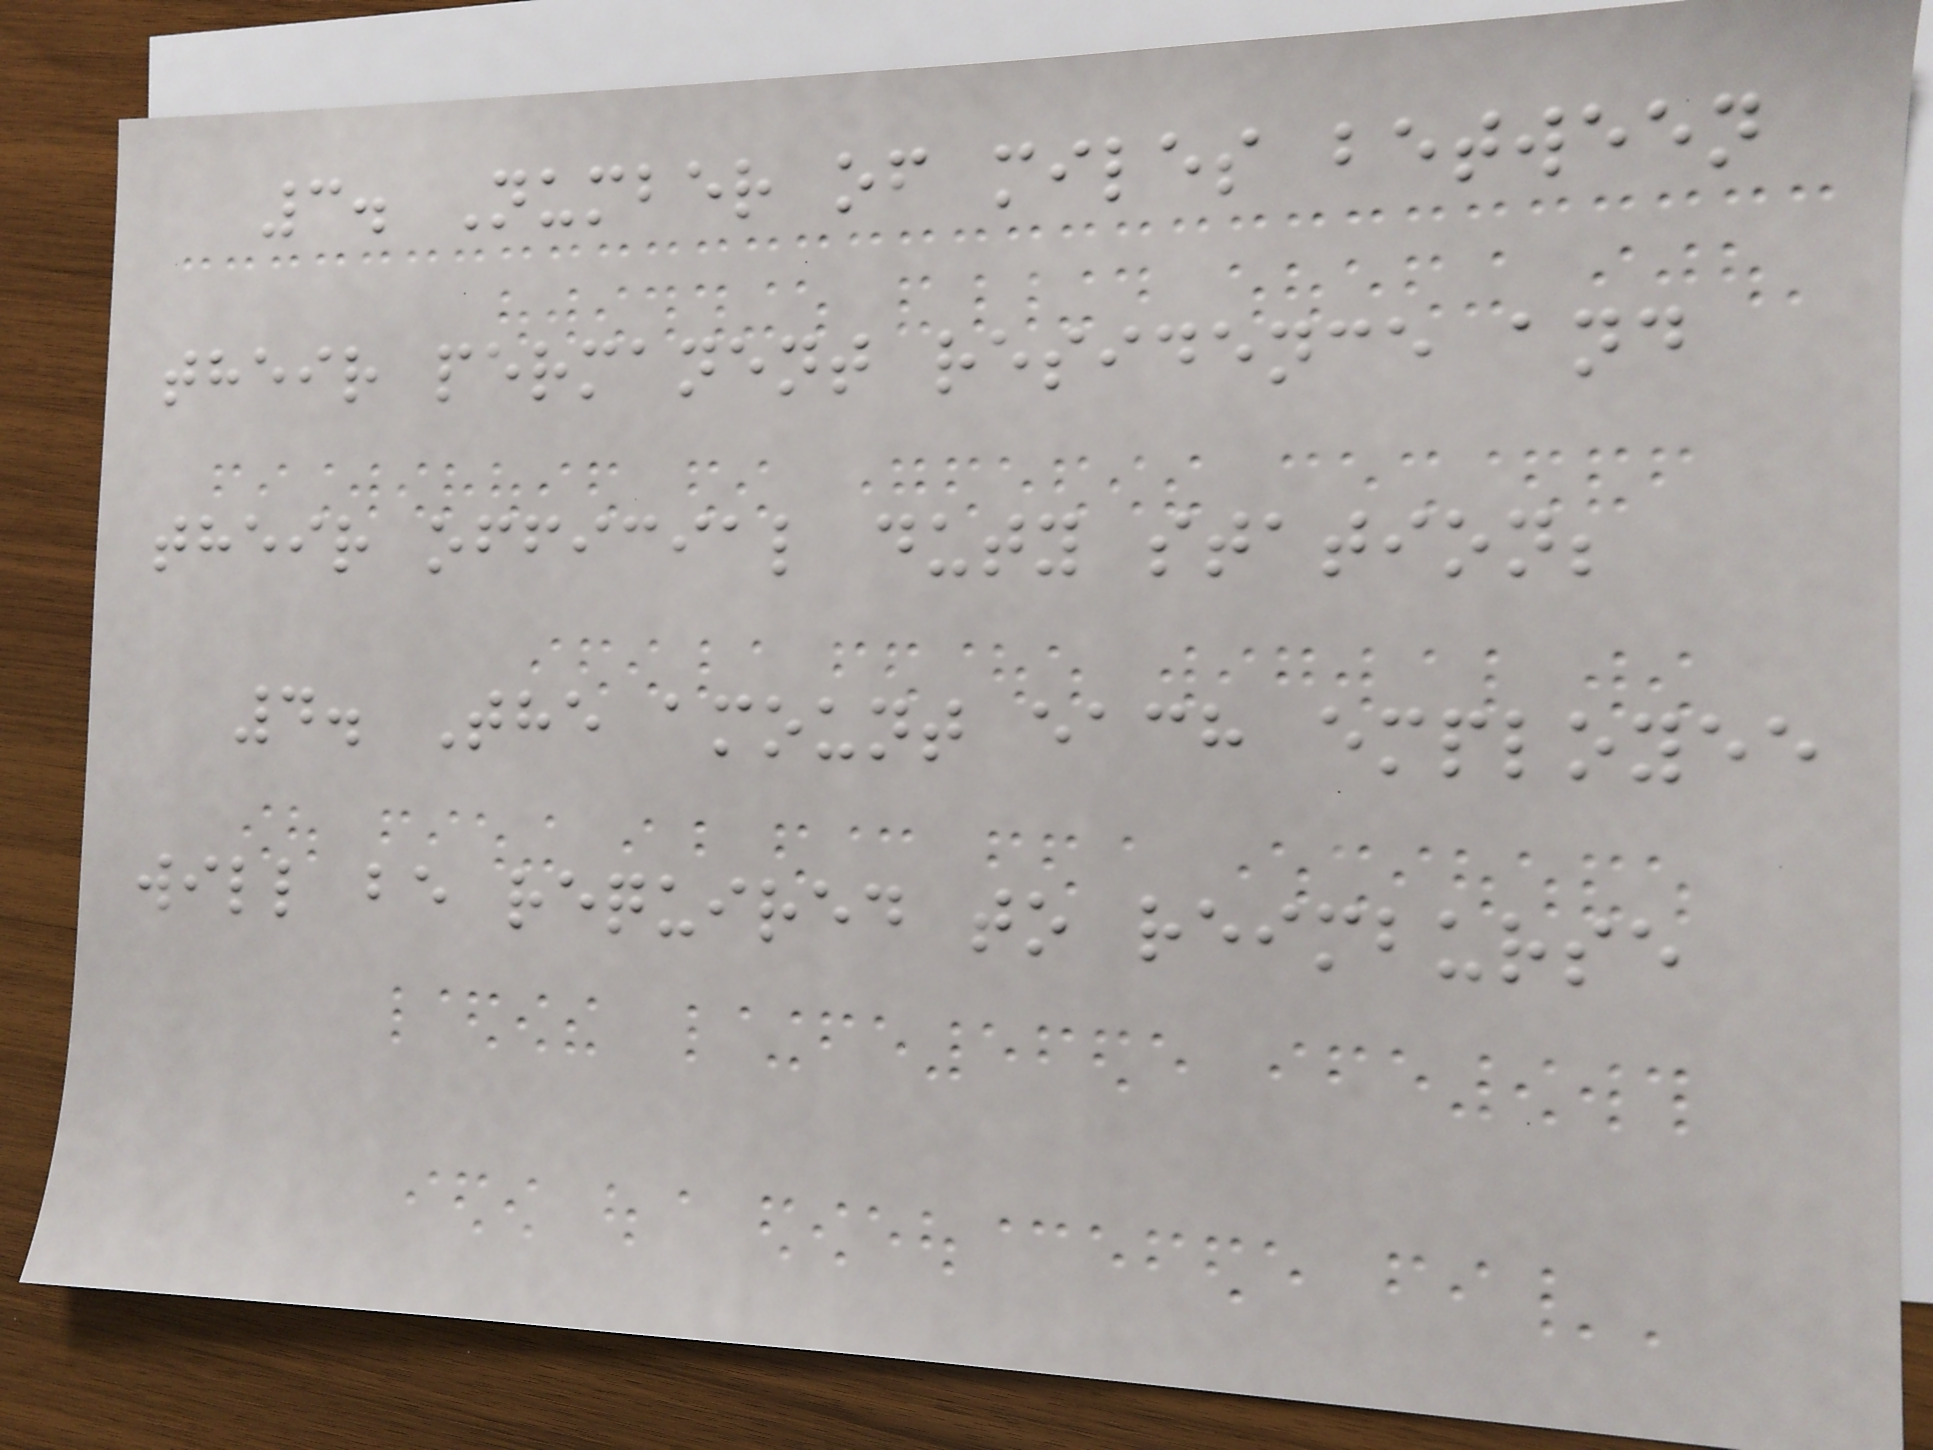3. Number of miles between
their permanent residence and
their official duty station;
4. The amount each employee
will be required to reimburse
